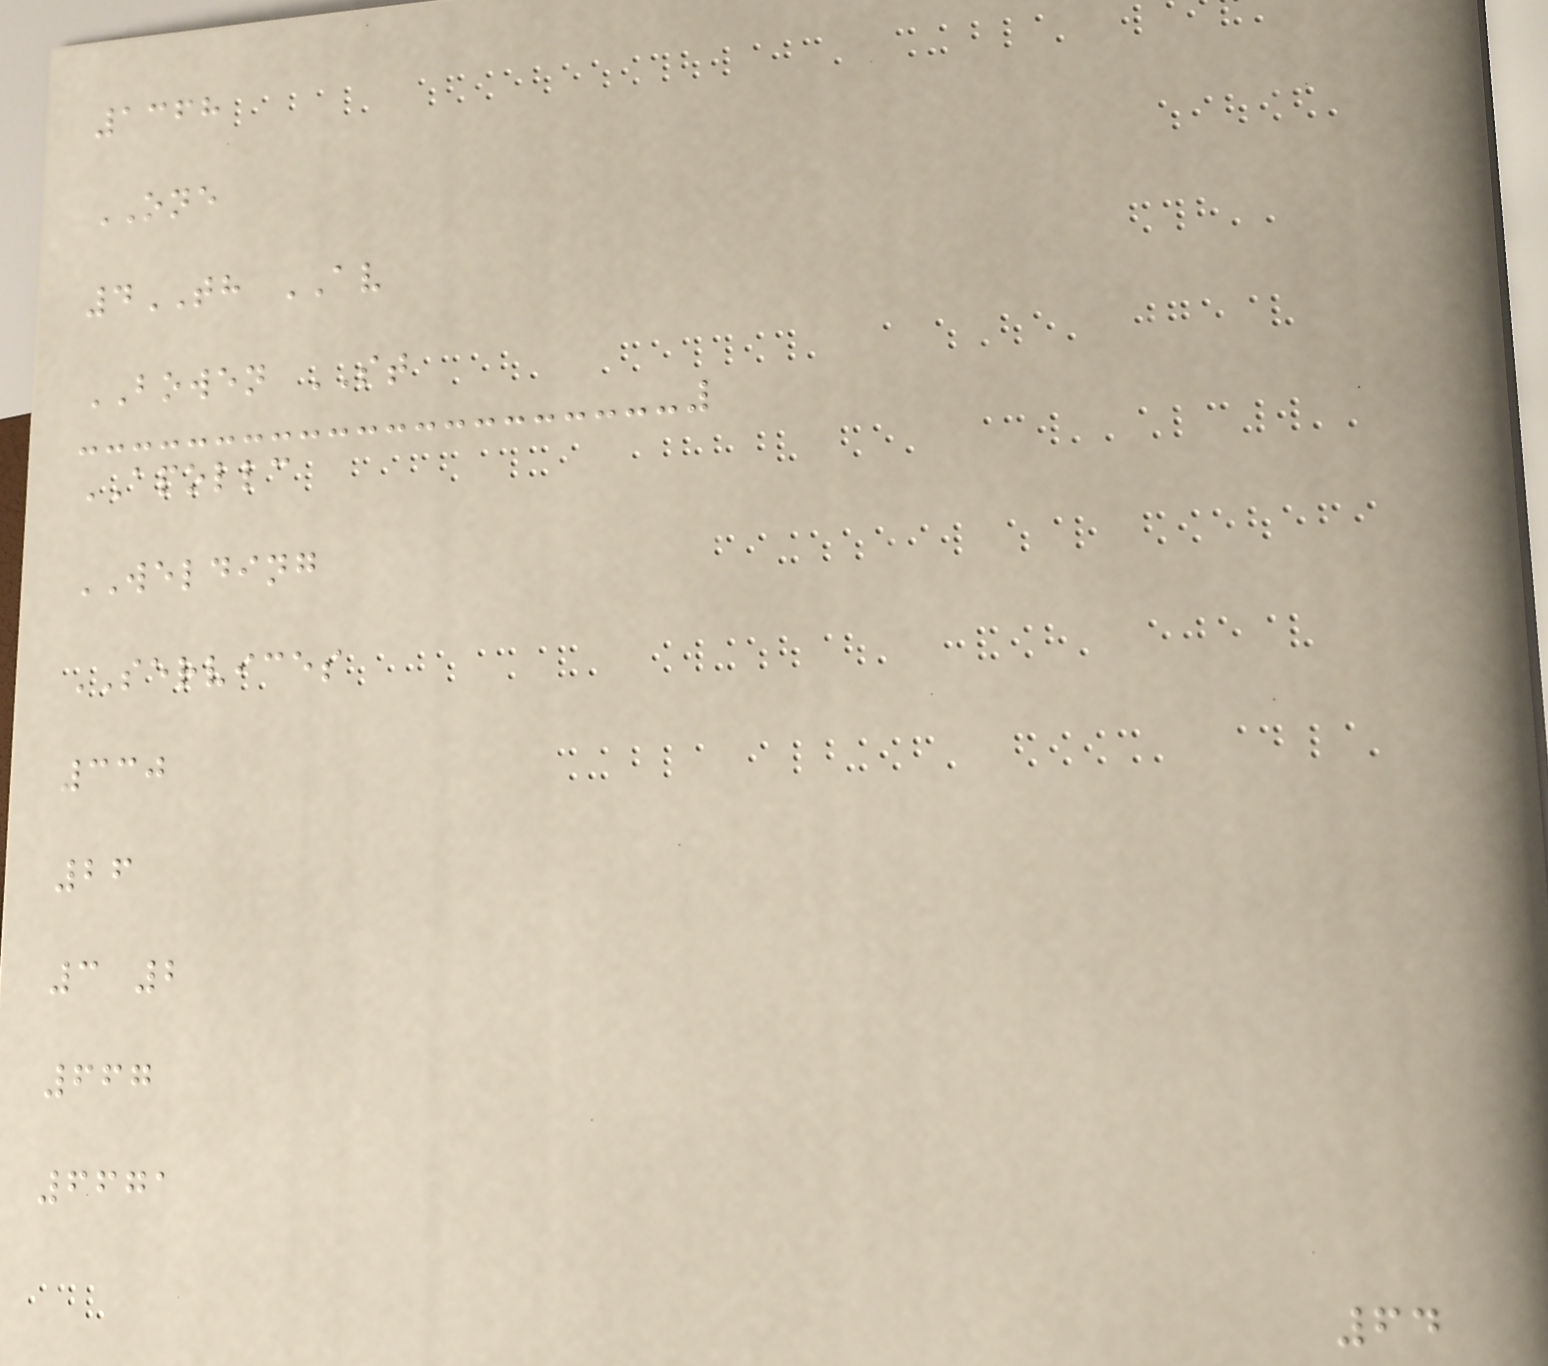1368
ONE
4TH AV
BOWEN ST
APOLLC
WELDING
SERVICES
330
26
3 2
667
6671
64
